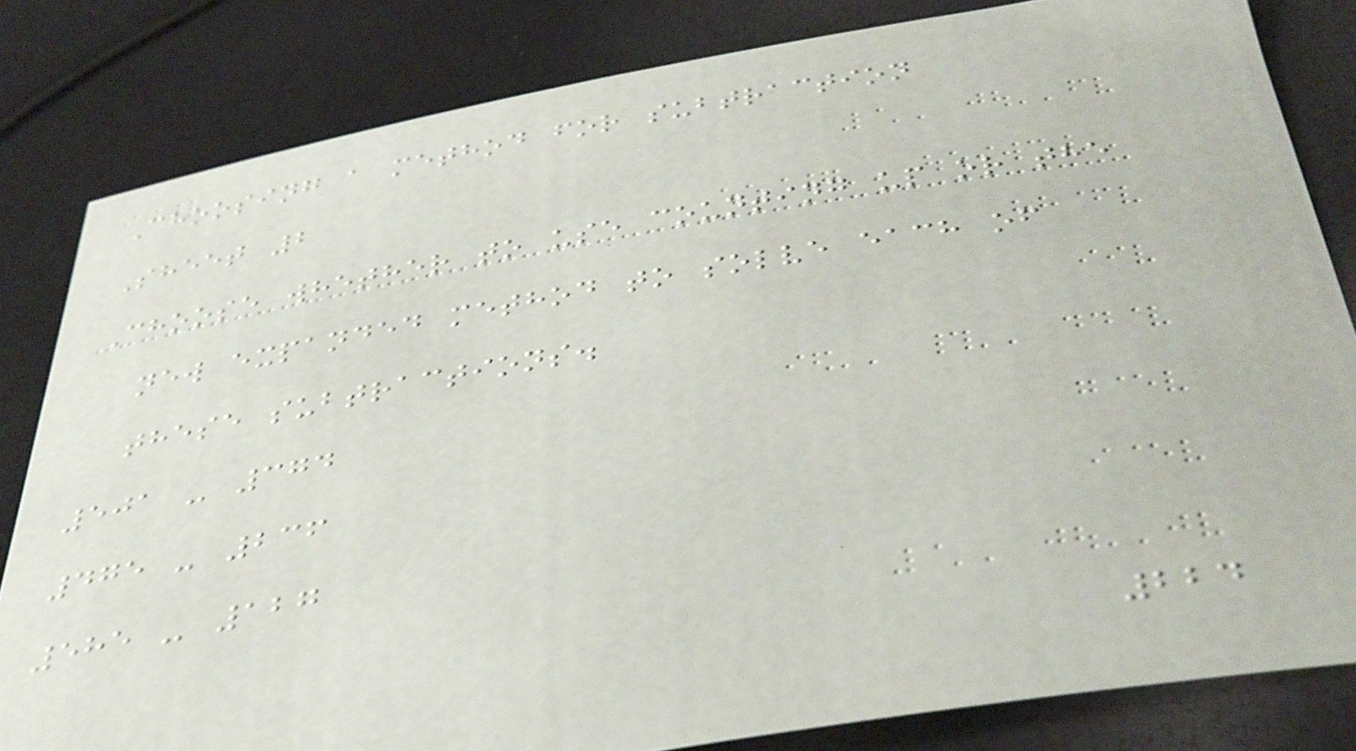Choosing a method for subtraction
Sheet 2
Choose whether to use counting up or the
new expanded method to solve each of
these subtractions.
501 - 374
475 - 236
585 - 127
224
